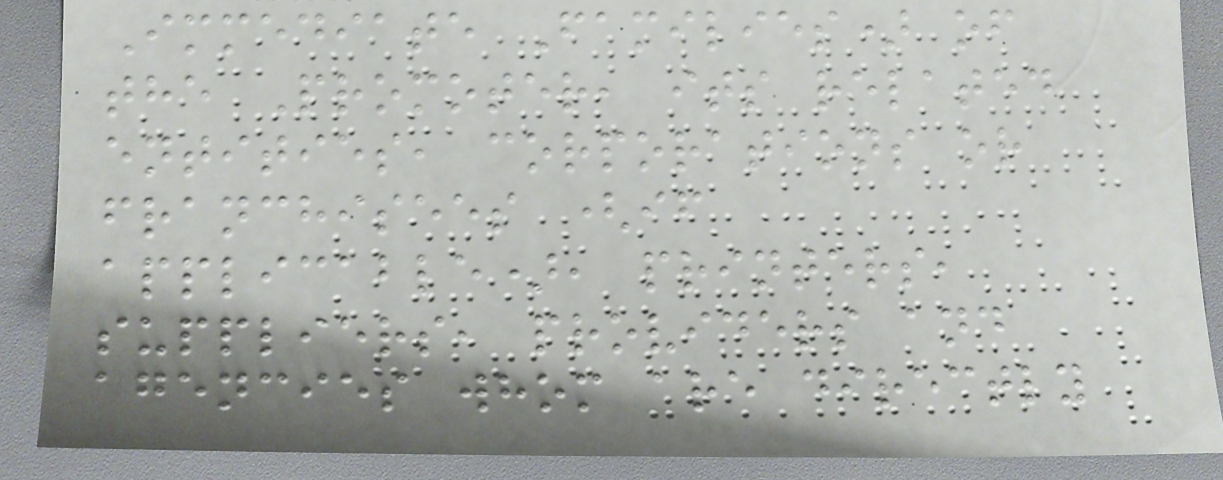Immediate Families) of
the Promoter, its related
entities, corporations or
franchisees (if
applicable), printers,
suppliers, providers and
agencies whom are directly
